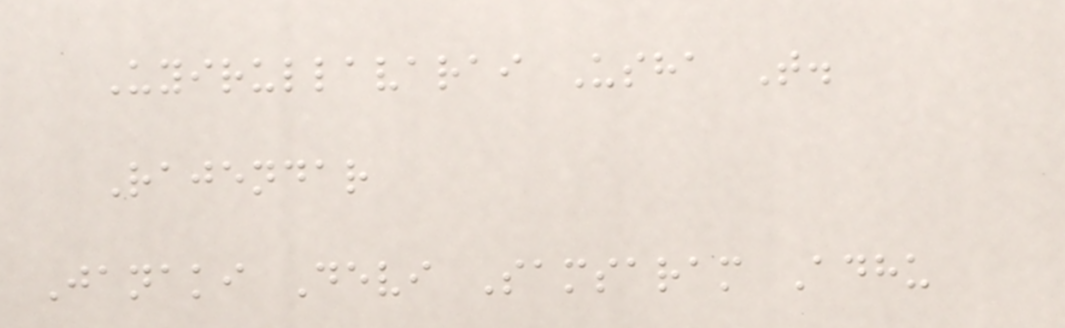Uyirullavarai Usha T.
Rajendar
Janaki Devi Samsaram Adhu
